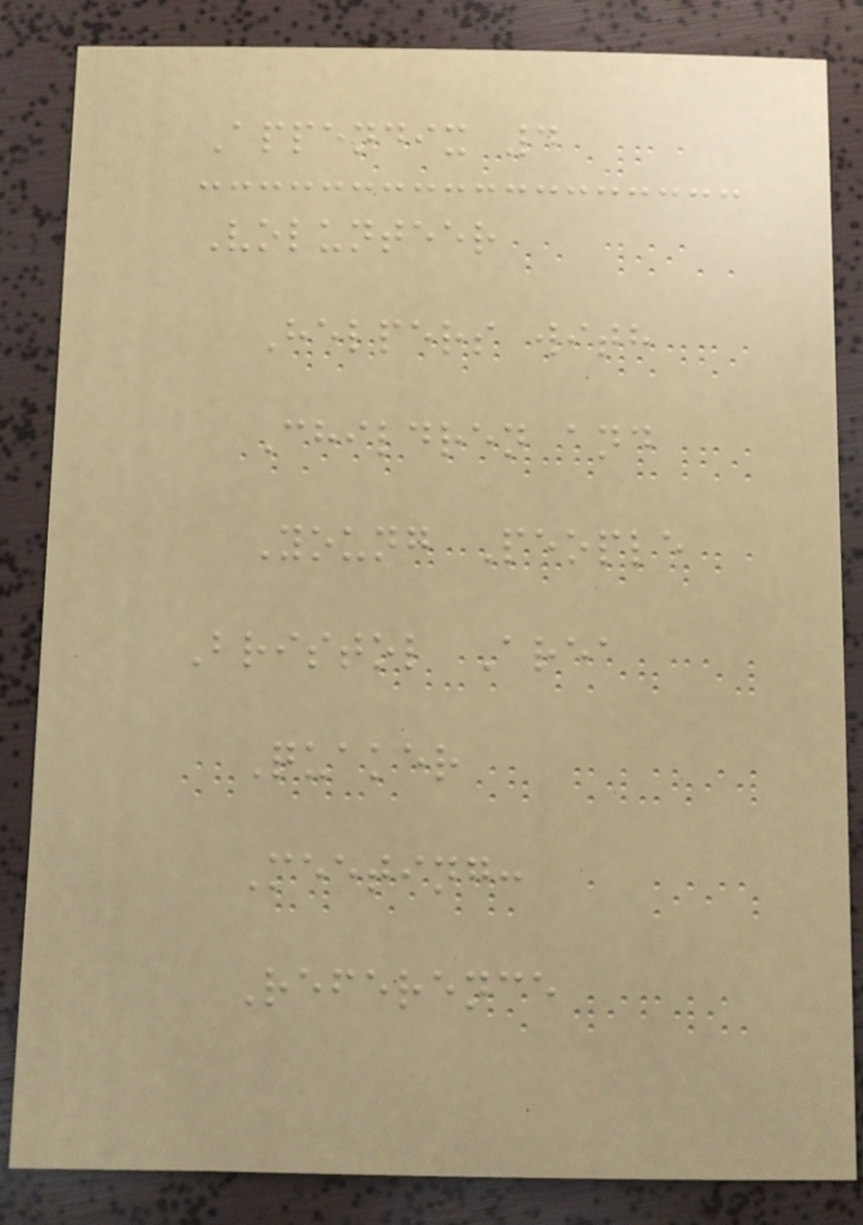Appendix 4
Volunteer
Helpers with
Children and
Young People
Bristol Area
Quaker
Meeting:
Reference
